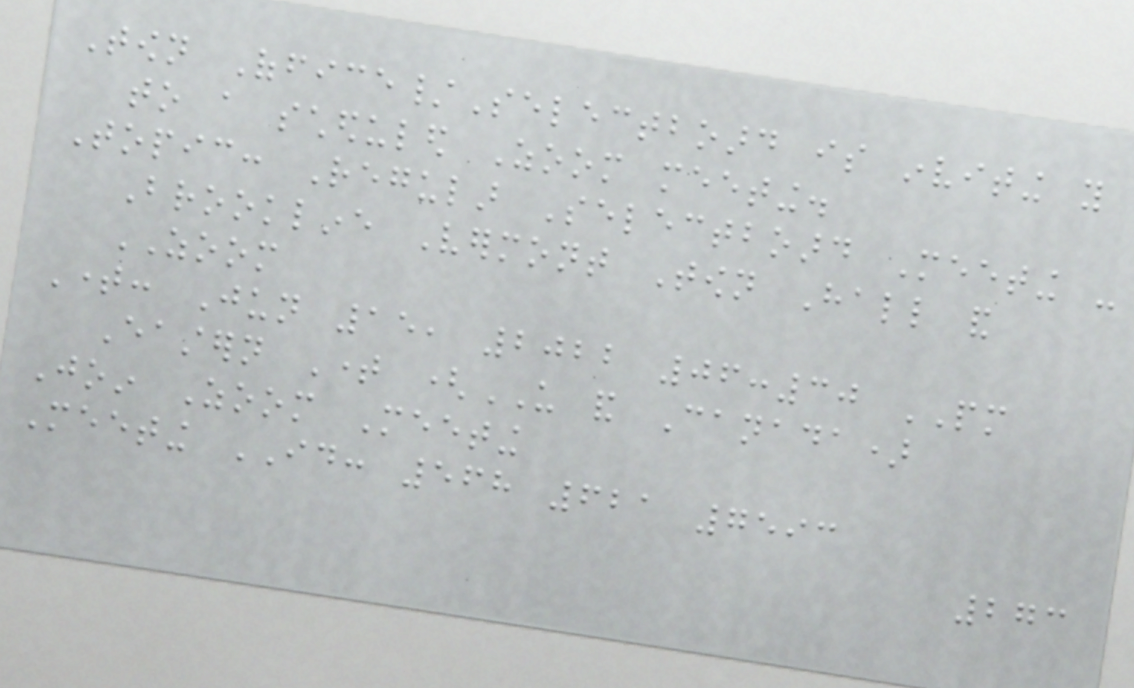Town Office/Selectboard is inviting you
to a scheduled Zoom meeting.
Topic: Regular Selectboard Meeting -
Brookline Vermont Town Hall and
ZOOM
Time: Jun 15, 2022 06:30 PM
Eastern Time (US and Canada)
Join Zoom Meeting
Meeting ID: 568 621 7593
273
